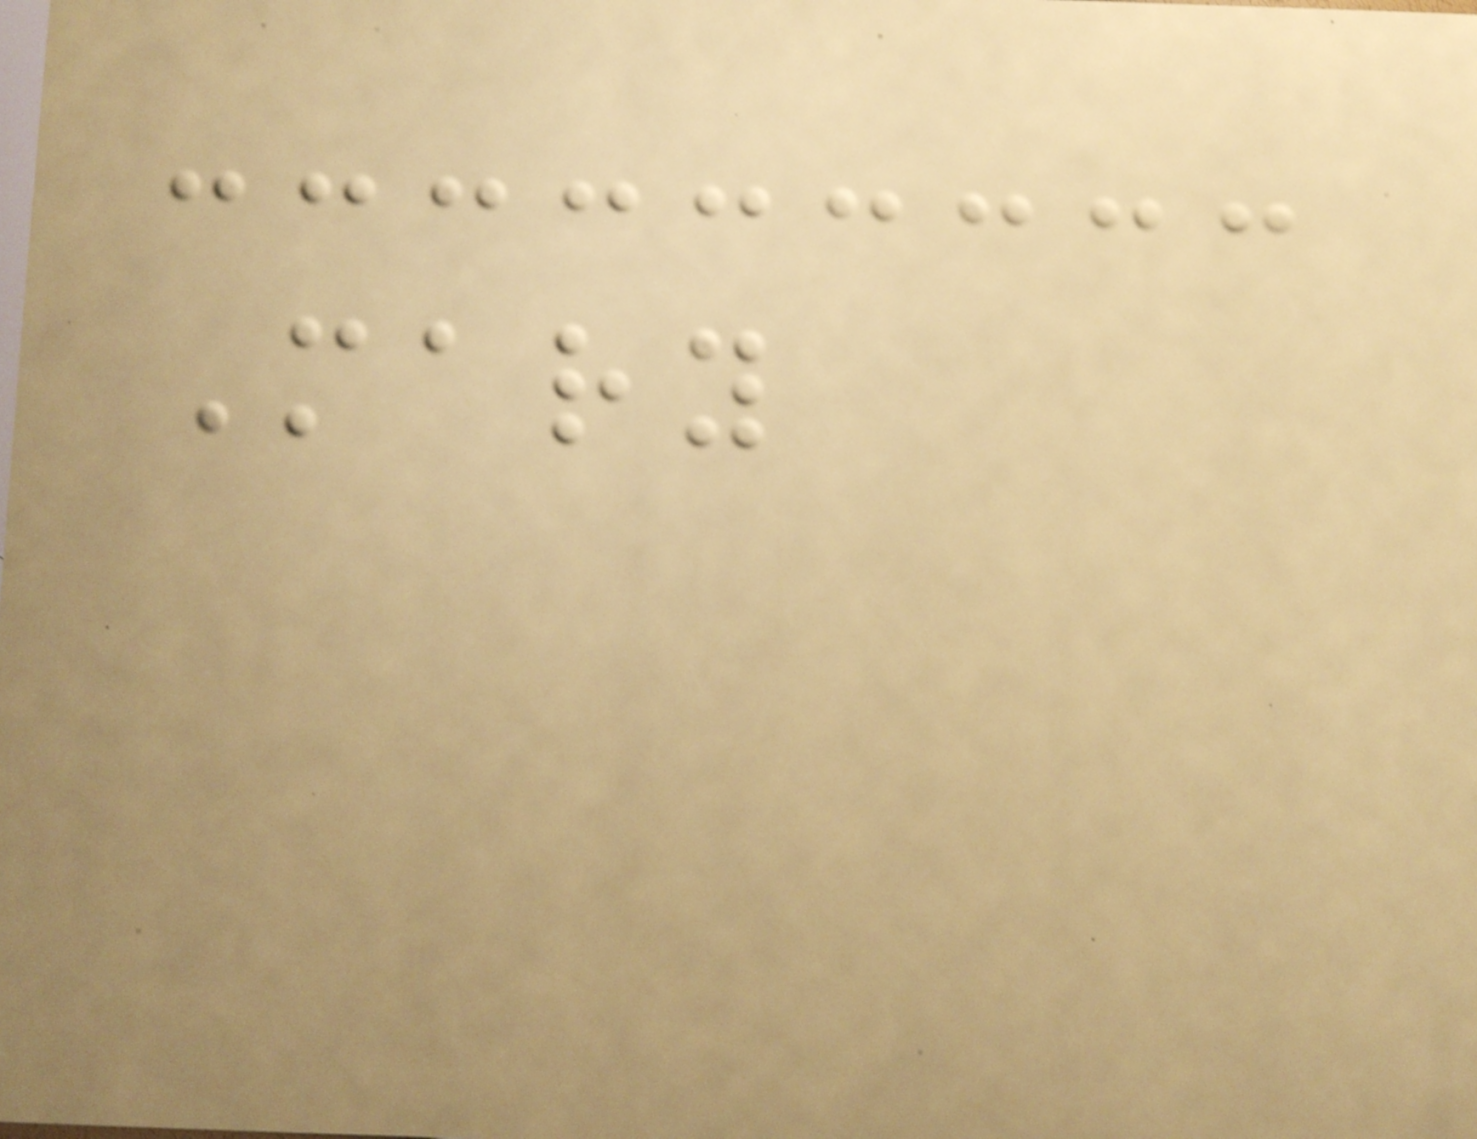Mary
